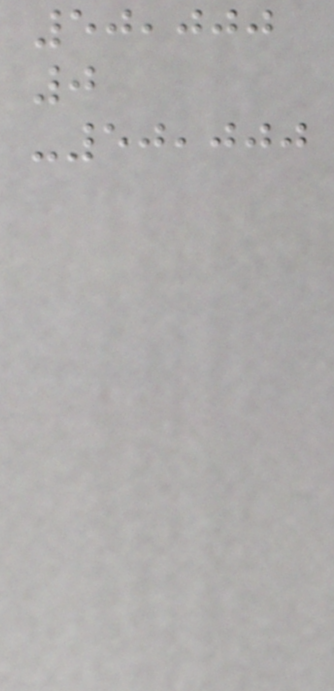50,000
0
-50,000
